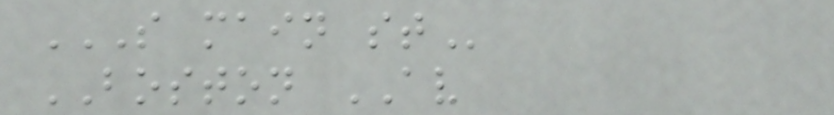S MAIN ST
BOSTON AV
